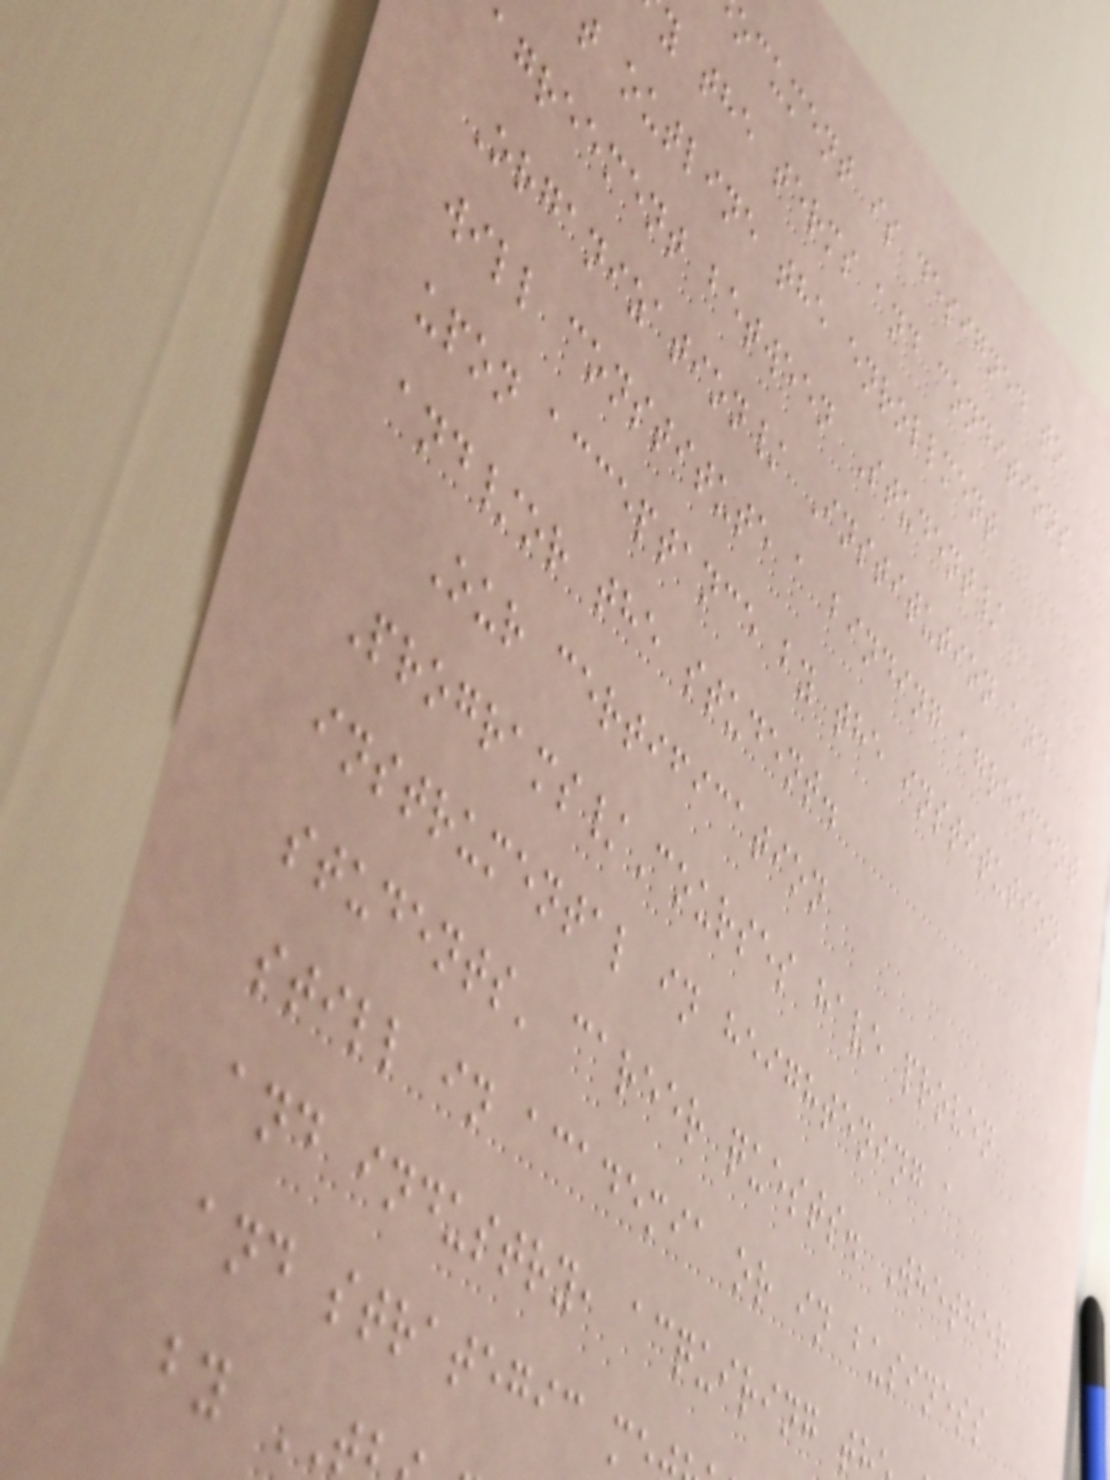ocument is designed to
y the terms and conditions
t outline the enrollment
agreement between Student/
Organization/ Institution and
will constitute a binding agreement
upon acceptance by the institution
and/or the student.
Our certification
Programs/Courses have proven
instrumental in heightening a
students' career quests. Whether
still in academia or in business
and industry, acquiring t
and strategic m
